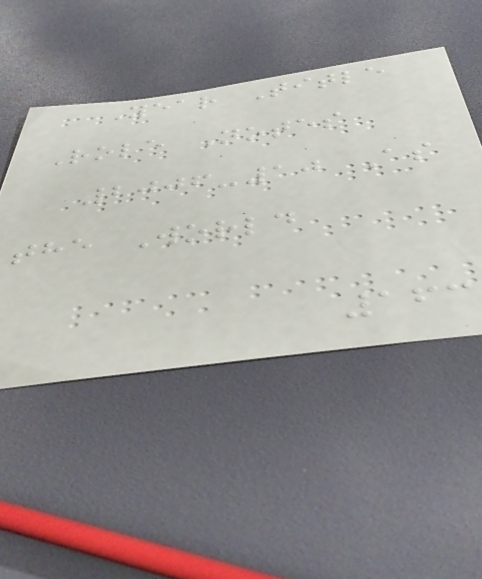Year Title
Role Notes
2006-10 As
the World
163
